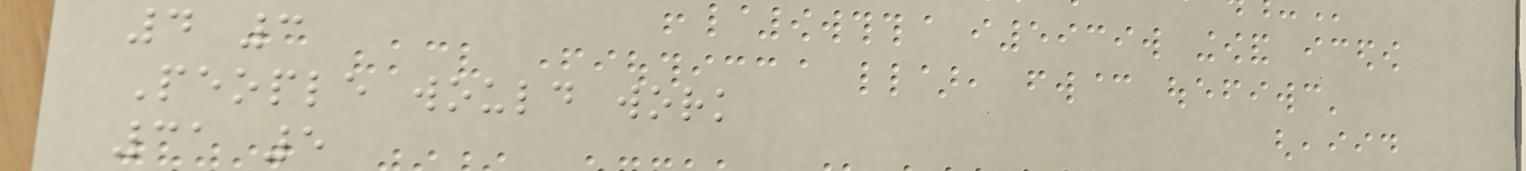4 3
People would work
31 5
